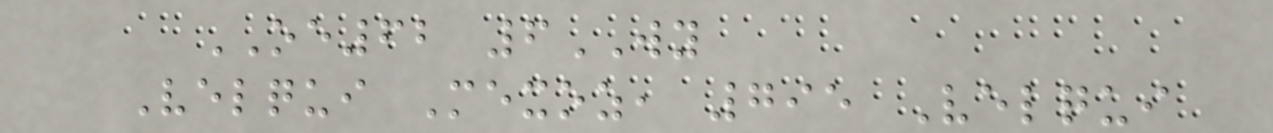OE62 6WY
Velqui Mexoz, 795 Velqui
